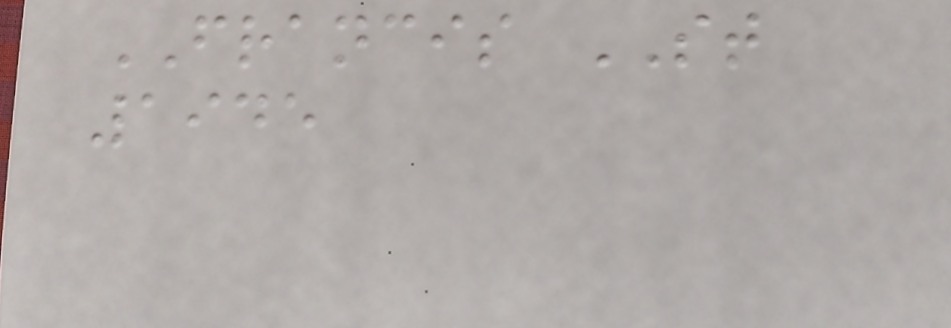FRANCIS ST
1945
